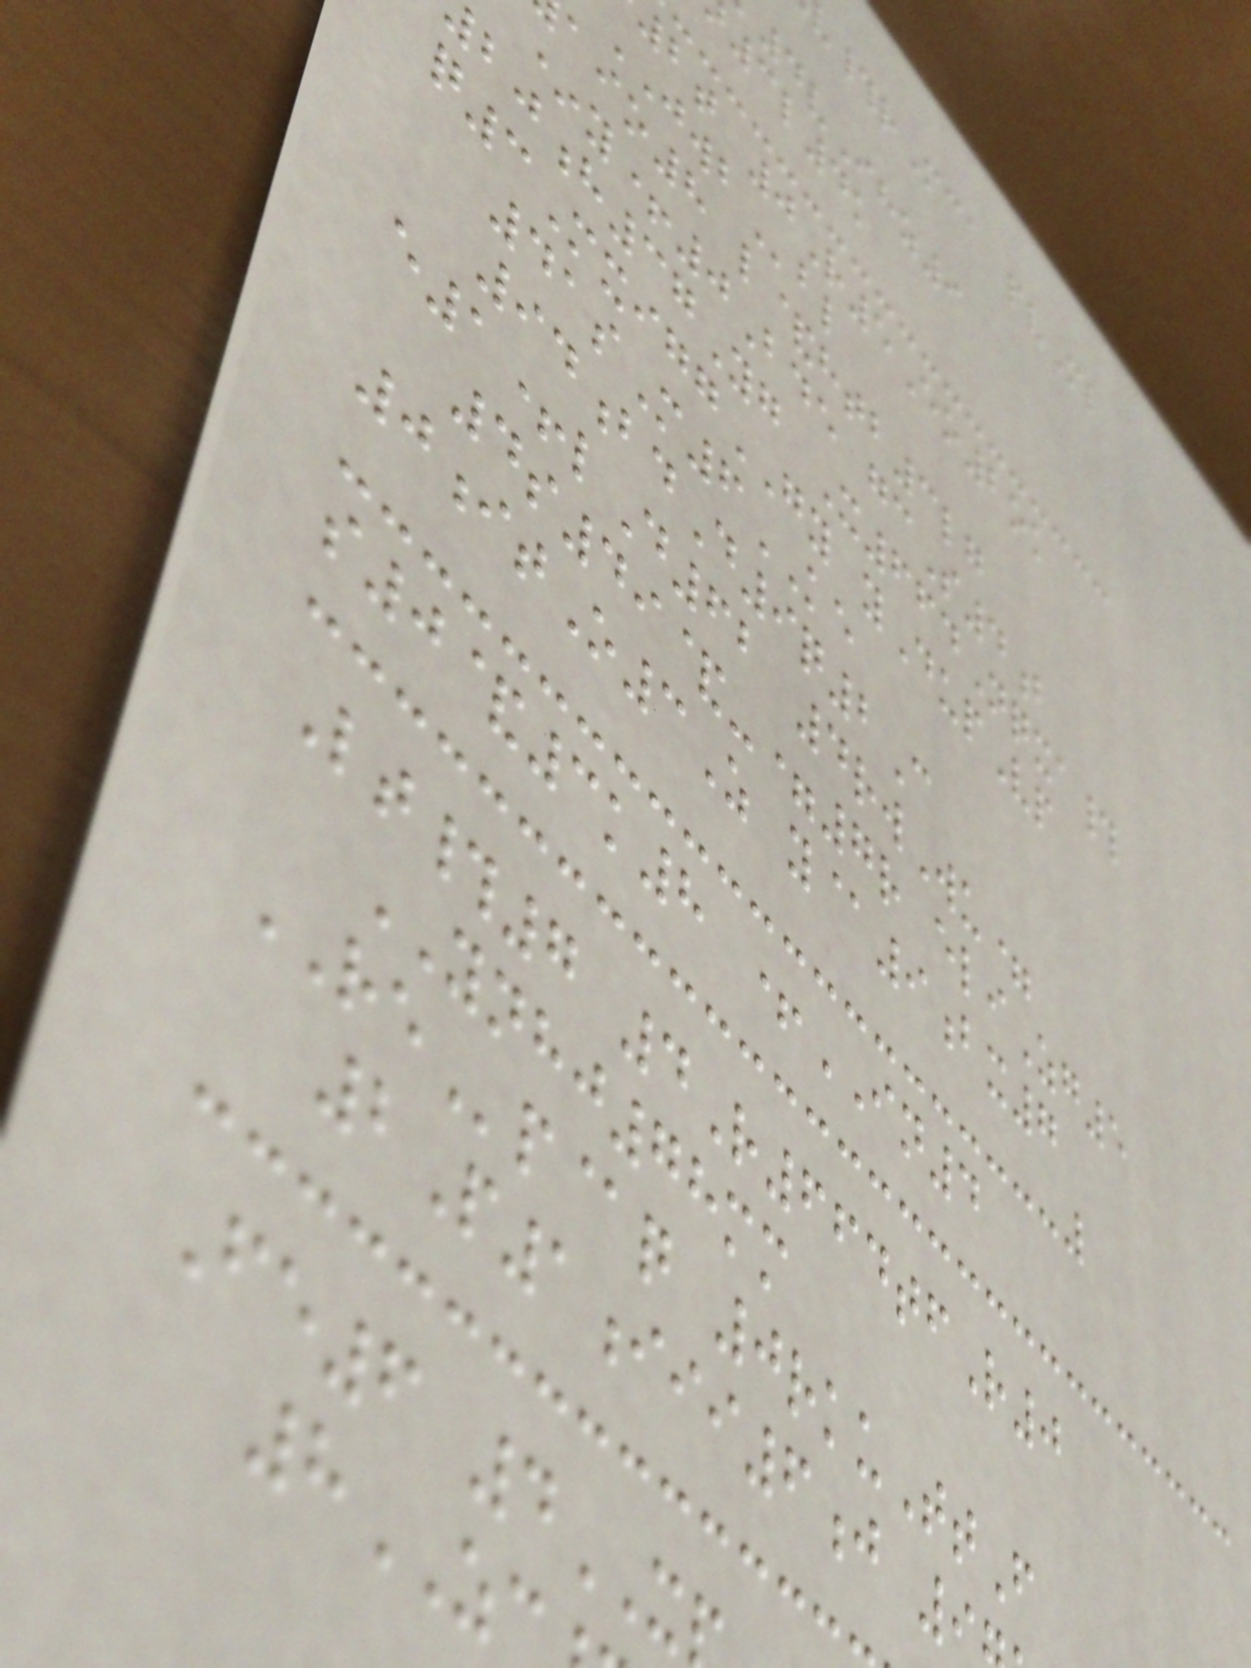#rMca pvMl
4vIhz9
3l4k
bt 0R5Eo2ok
JWBbl
o8 l&htb3lg
*y+0Bde gcS4b
h37Yg X664Nqxa#
q3MxiggGY yDupVp
41sM6KE
94bdD9q2C
e1+lD62 4rwWu=
4s49&-=7r eliZg5
0itO3Z y@9bx7
s0&3k8 +IN4
Lt#7 4R664tfR0
YNHJ78mm
REp@q 0rkuTtF
2P1iii6j
Fe6 4
